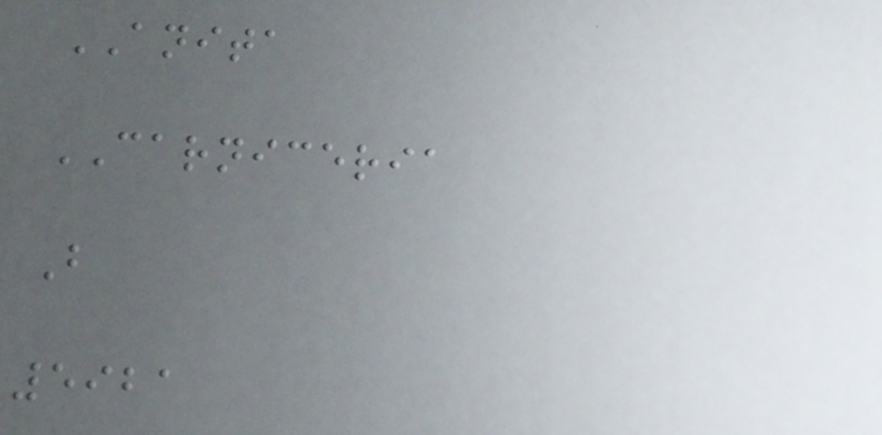ANITA
CARNICERIA
B
5921
